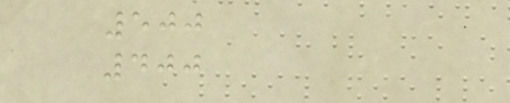500
400
